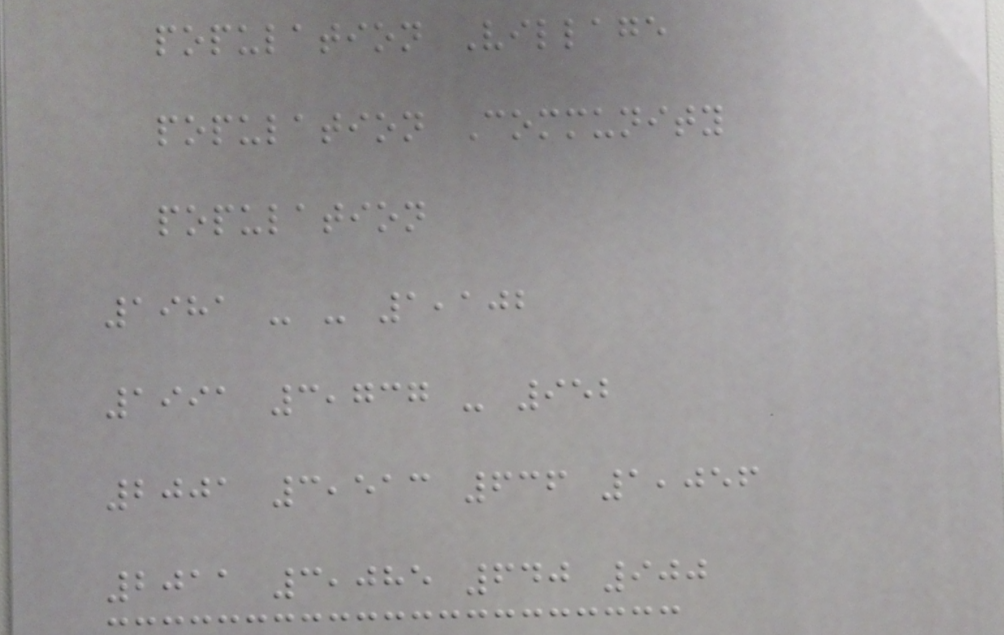population Village
population Community
population
1981 - - 1,102
1991 3,737 - 952
2001 3,513 636 1,056
2011 3,085 640 900
